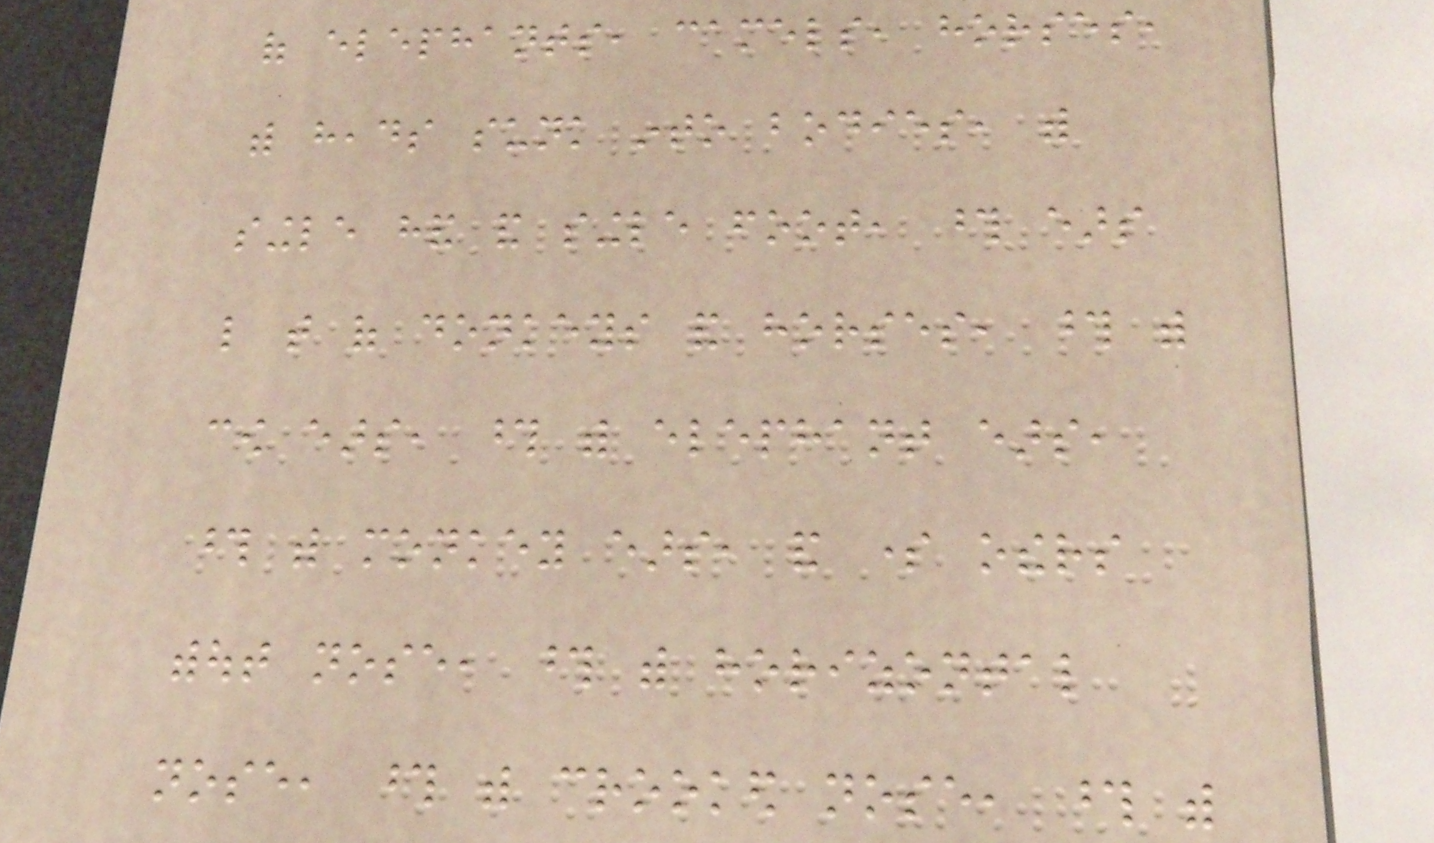of elephants, camels, horses,
with heads sunk into bodies, with
single hand and single foot, those ears
like that of donkeys and horses, those with
cow ears, those with elephant ears,
those with monkey ears, and some others
without nose, those with horizontal
nose, those with crooked nose, those with
